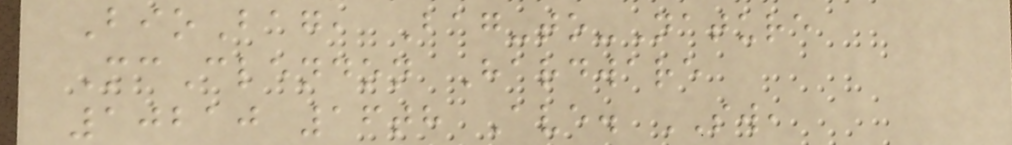BioBag, Bag-to-Nature
McClendon Hardware
10210 16th Ave. SW,
